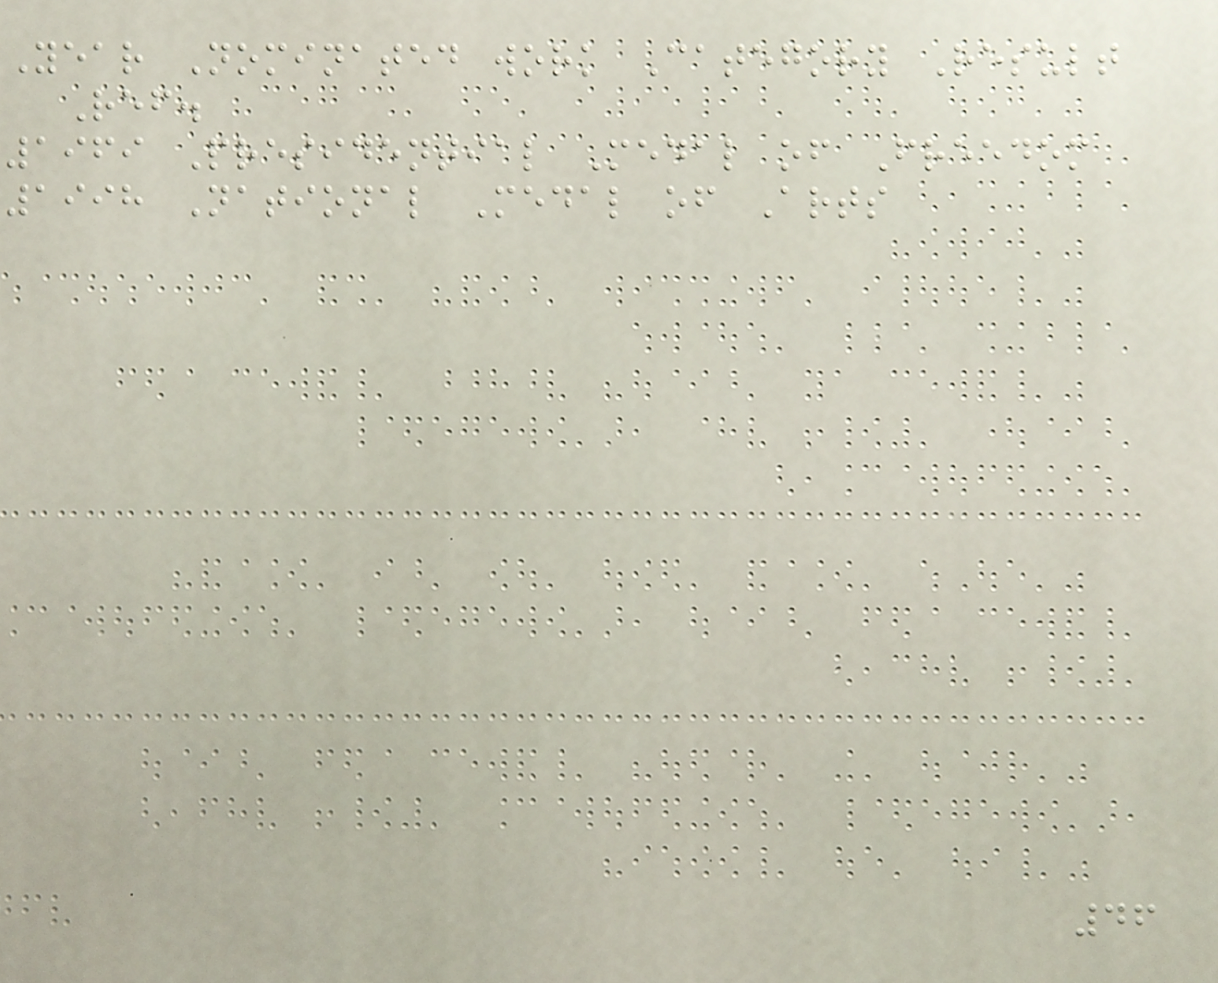Year Nominated work Category Result
Ref.
1969 Presidential Medal of Freedom
1998 National Medal of Arts
46
